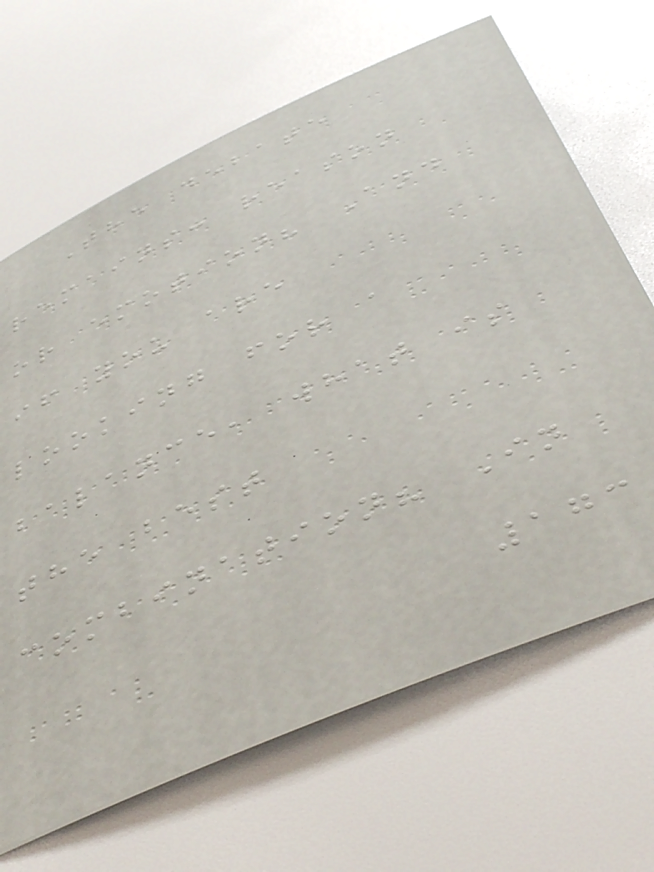The debate
remains: reason
or emotion? And
if you are
looking for a
balance, what is
the best
combination? In
173
